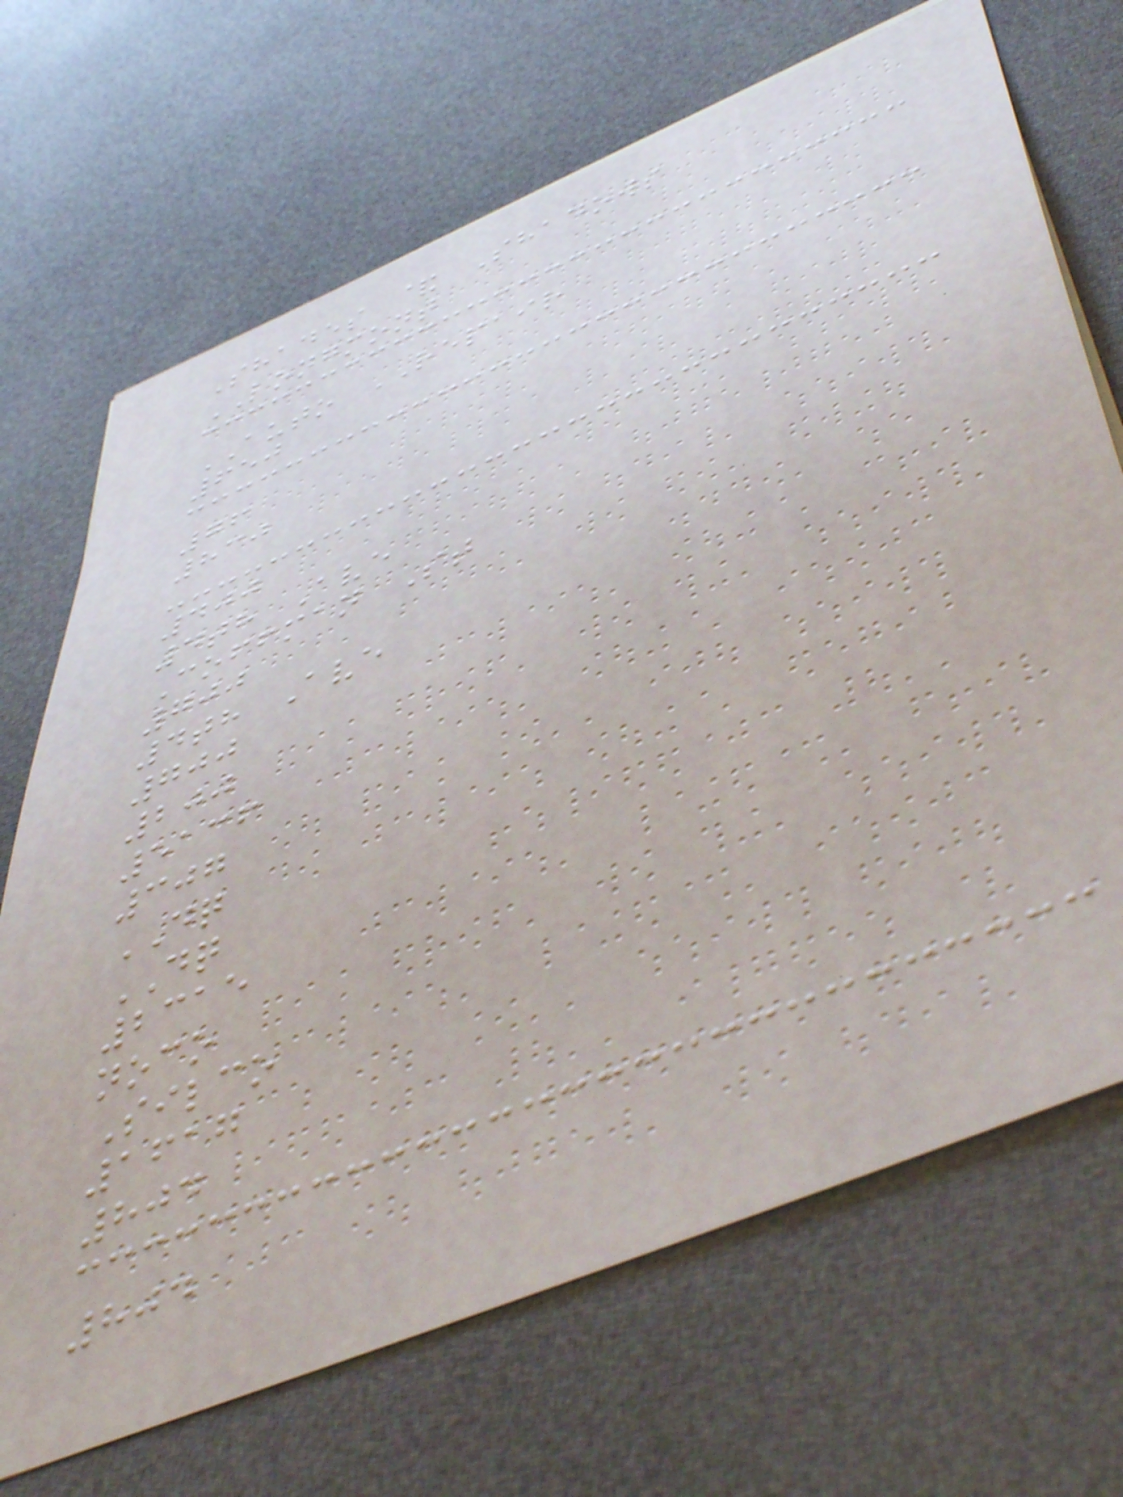Shades & Shadows
LONGMONT
AUTO REPAIR
650
76
830
400
4th Ave
Coffman St
700
4th Ave
700
200
5136
307
DQ
DQ
2315
noco
Silco
1617
804
804
